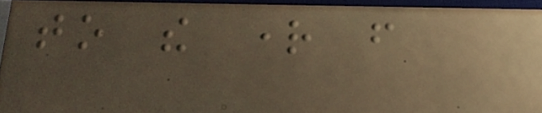to the right from
